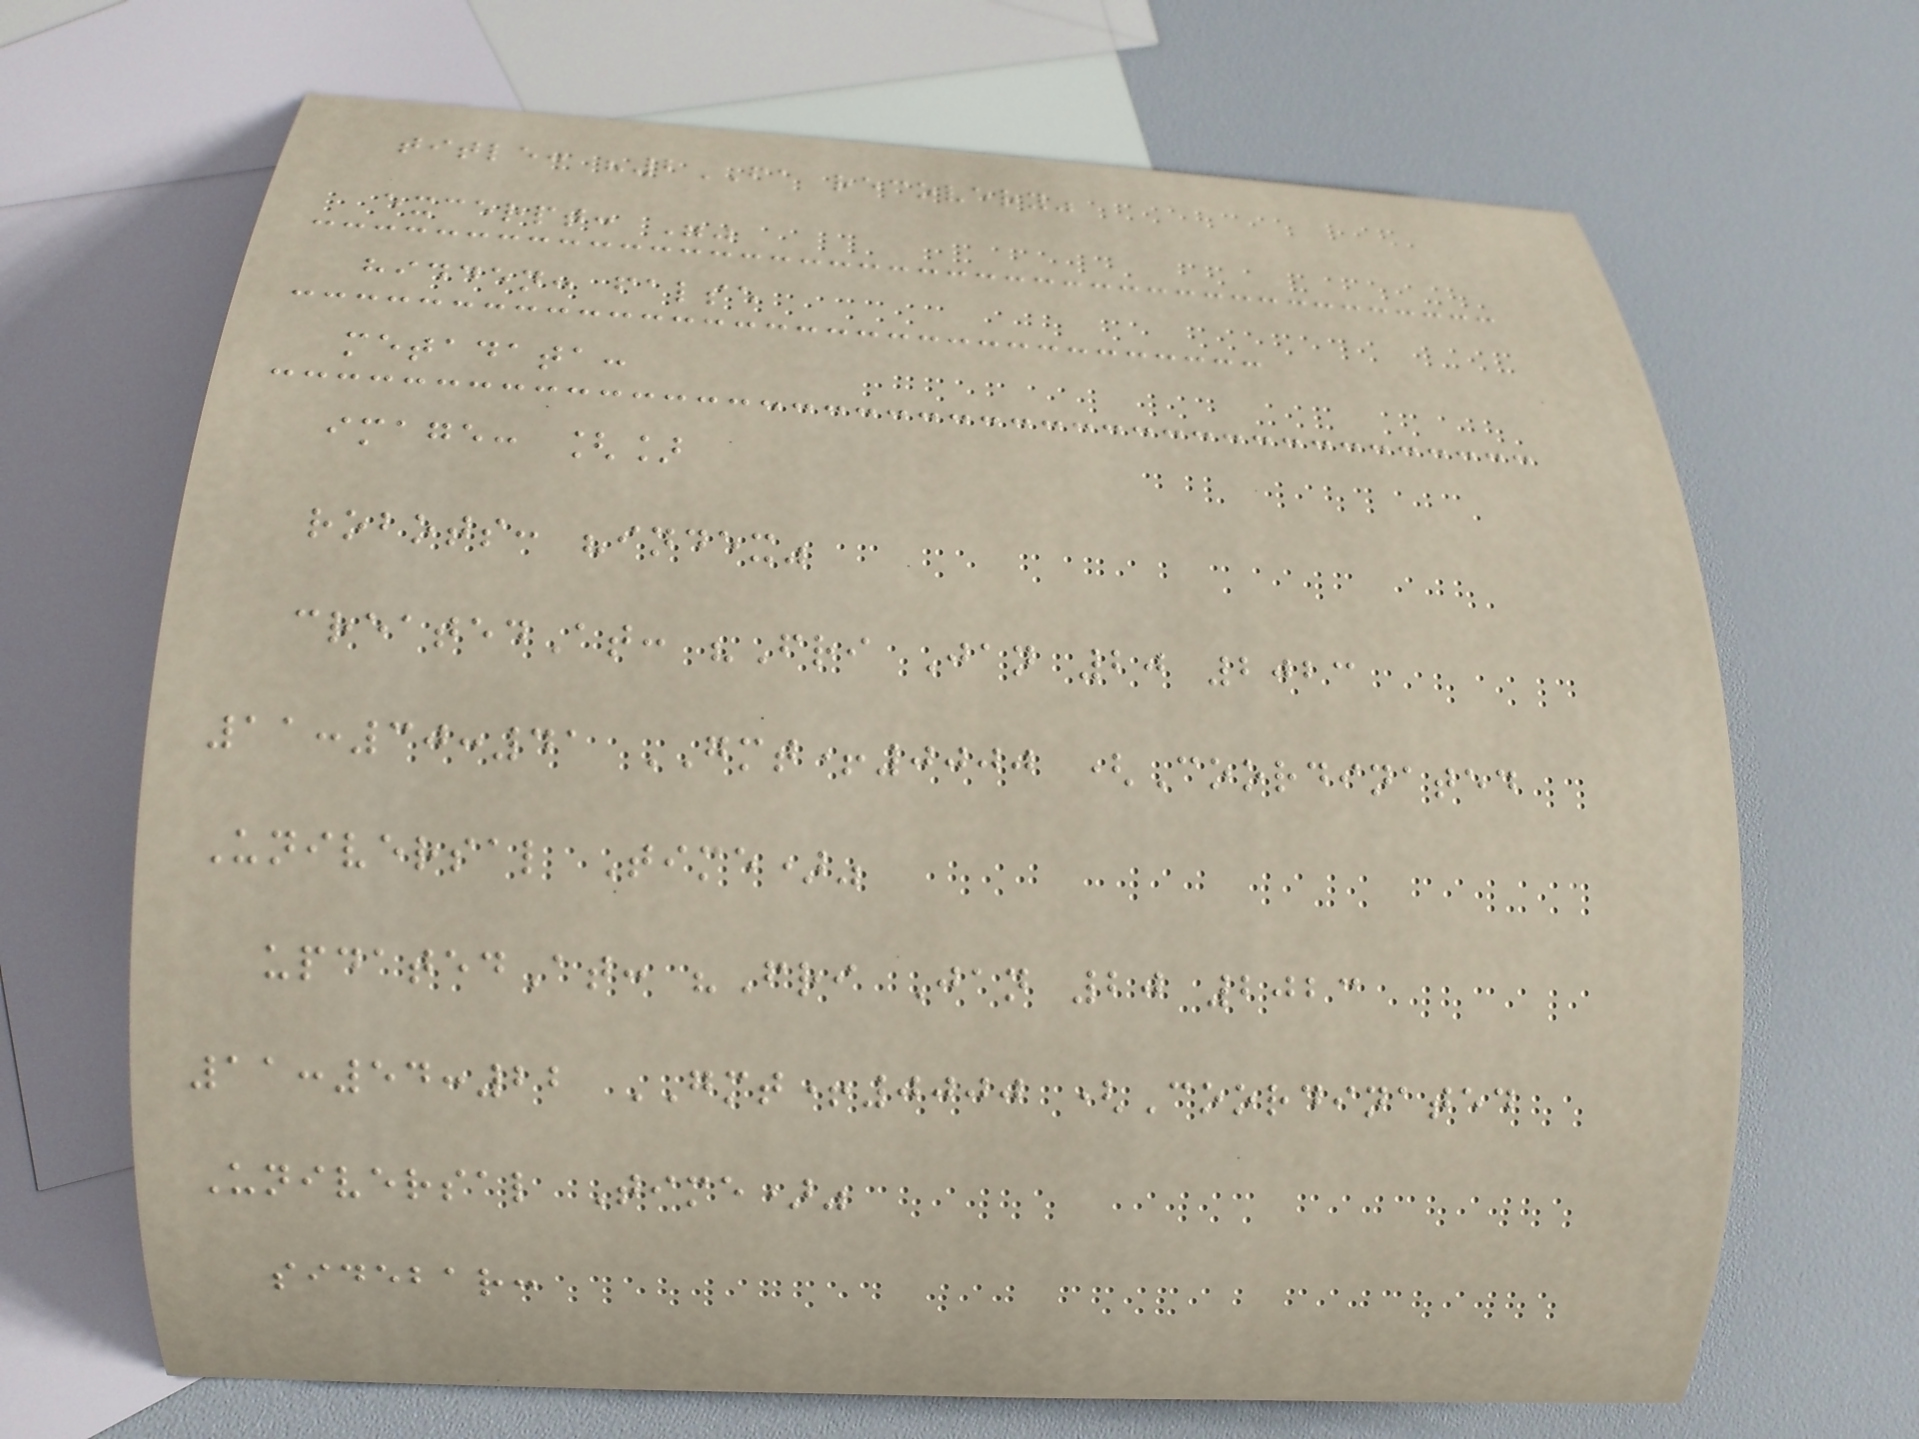title: "2FA recovery"
excerpt: ""
hidden: false
metadata:
image: []
robots: "index"
createdAt: "Fri Jan 20 2023
11:30:41 GMT+0000 (Coordinated
Universal Time)"
updatedAt: "Fri Jan 20 2023
11:54:22 GMT+0000 (Coordinated
Universal Time)"
sidebar:
